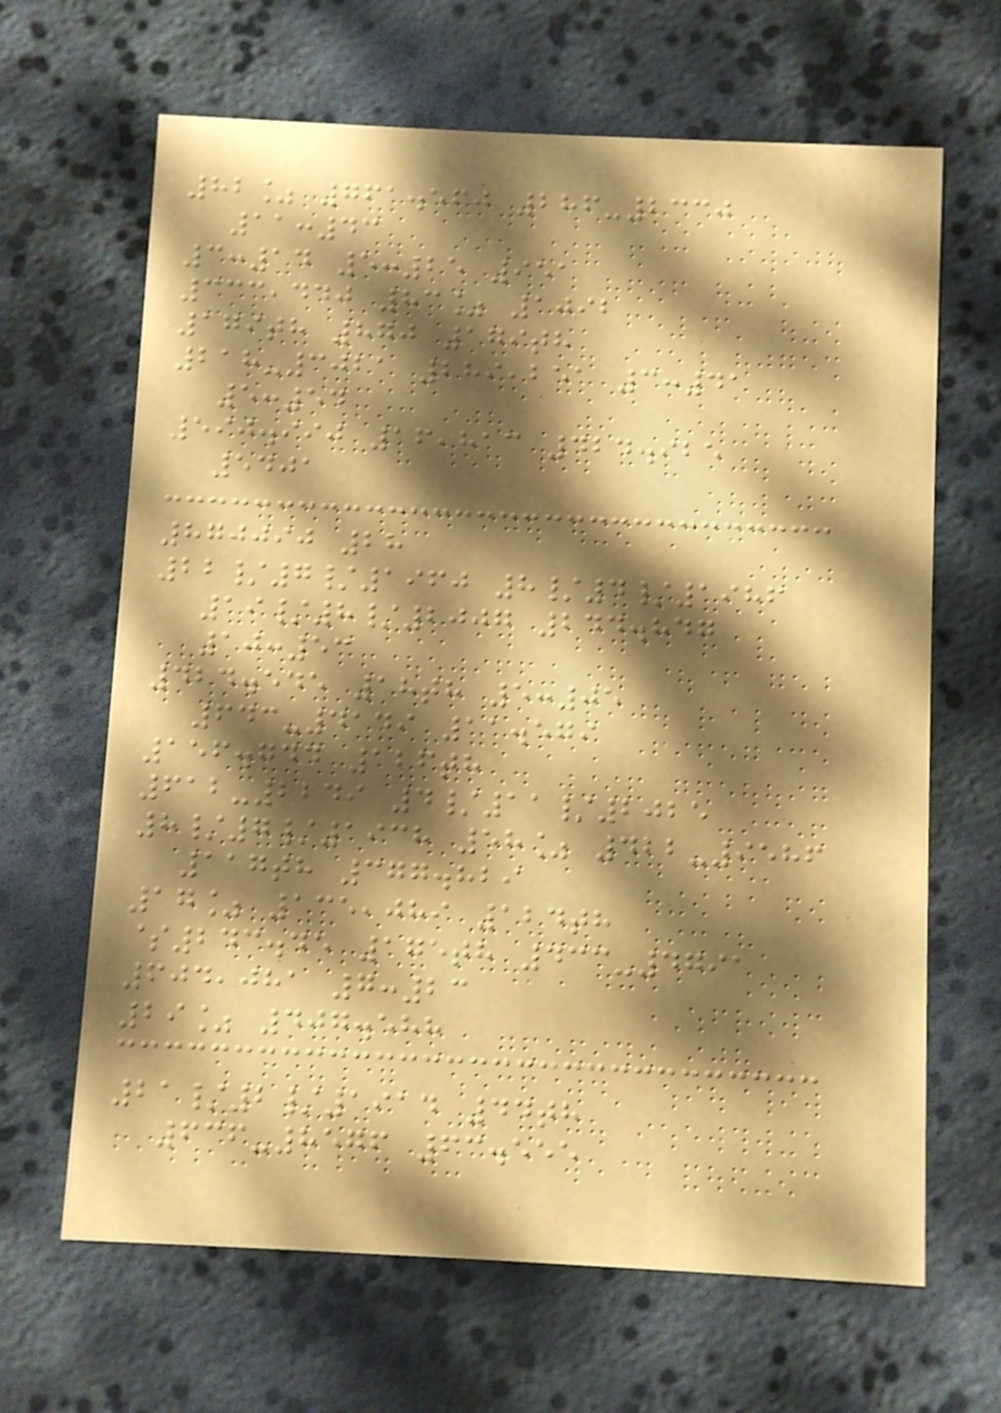82% 761.560 286-2330
11:43
3:14 5:25 951
333,440 83% 1092
179th 870 179th
218-3021 289,251 3:41
5:54
590.990 16,813 424.925
5401
870090 28
22/7/1960 8/4/1986
19/8/2007 244.847
10:53
424.545 18th 5:05
643-4149 11.579
156.744 126th
612-2249 4/11/2025
8/7/1938 58% 422-9586
117th 377.829
17% 135,089 124th
$243.45 175th 433-4791
604,081 7:23
29% 407.588
21/2/1914 44th
636-8576 63.555
